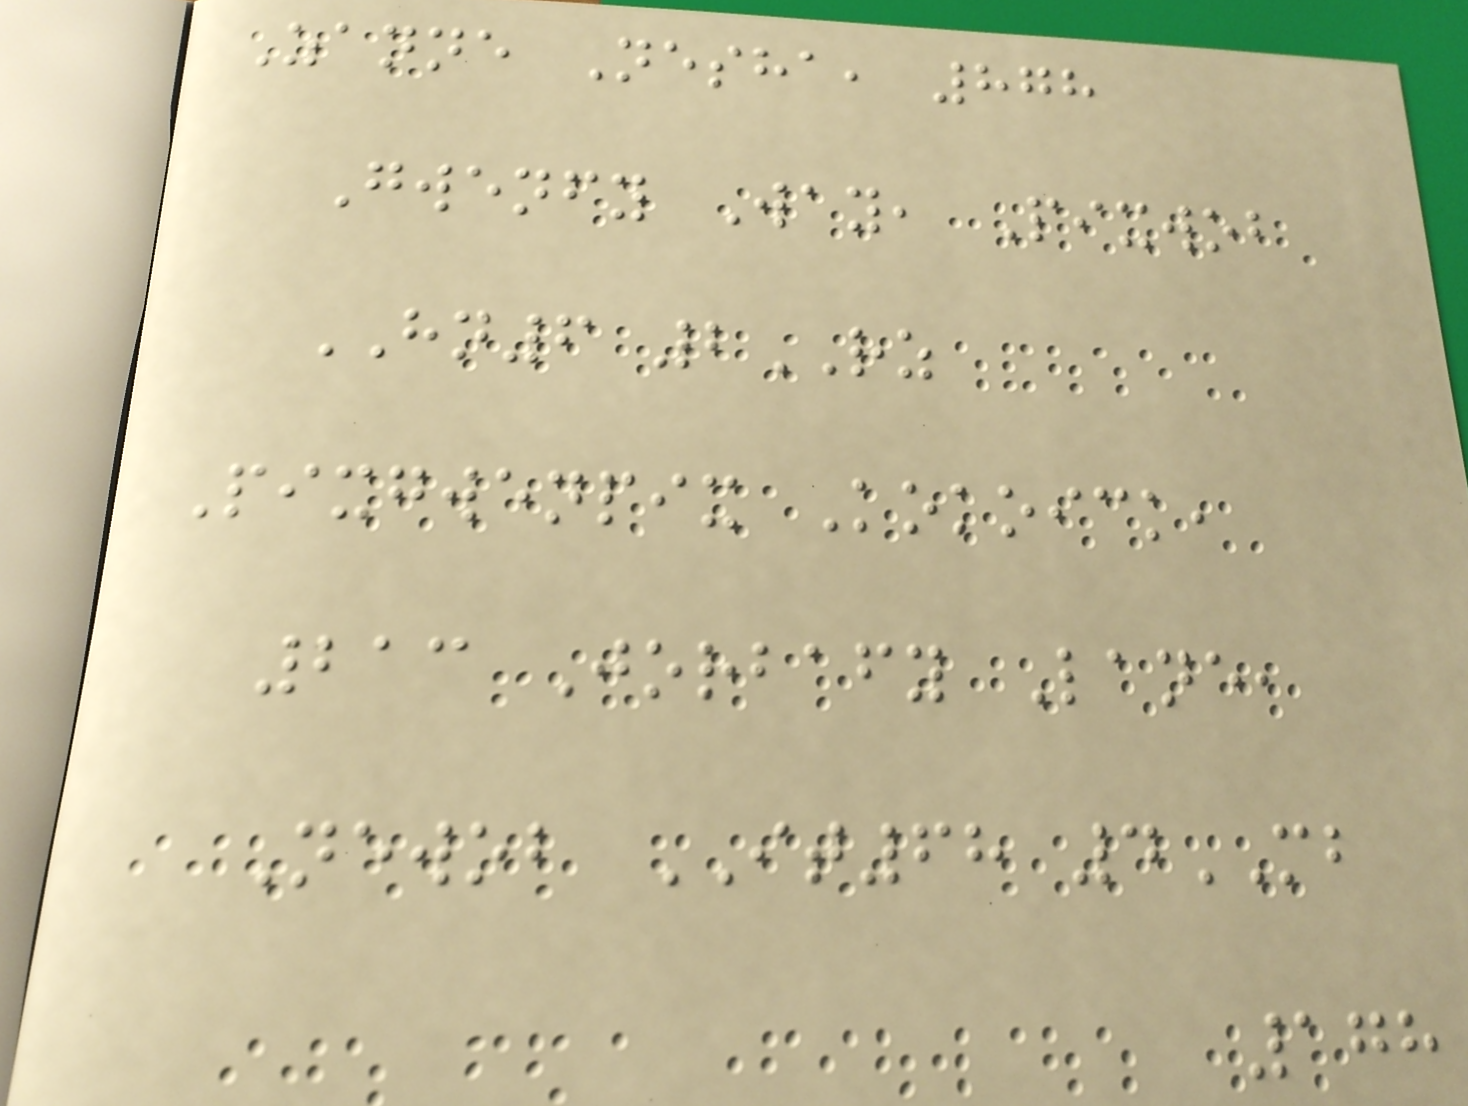Zanne Nesha, 878
Gwenfy Way, Pixwob
HN6 2RZ
Pixgwenpix Kokoick,
213 Jorbafy Lane,
Newob IT68 4MB
178
